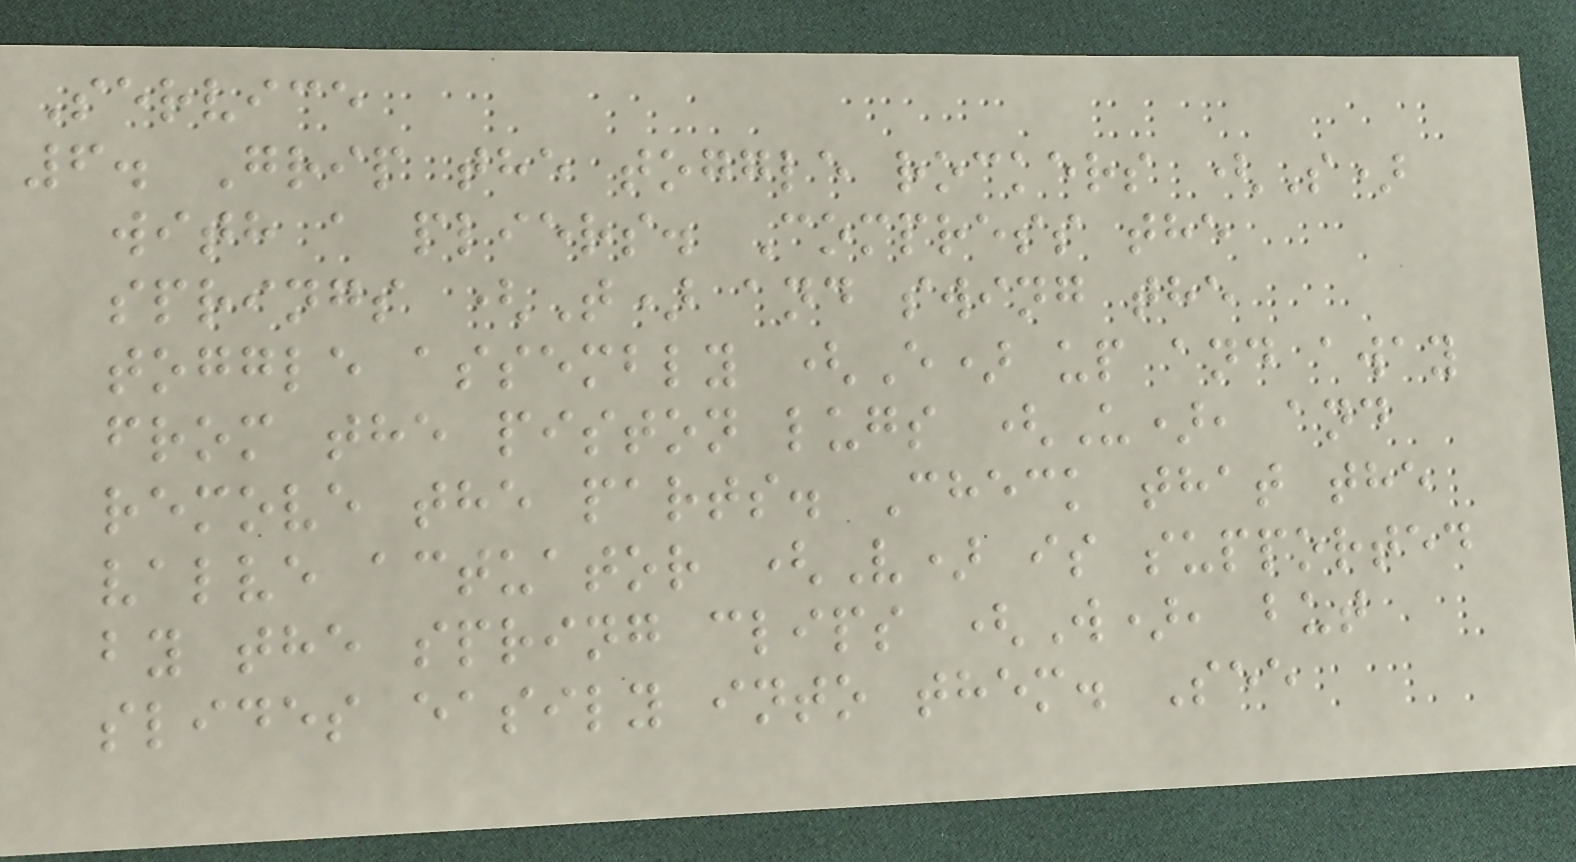Service
6. Grip the toggle rockers (S)
with a pliers. Compress the
springs (T) and swing the
toggle assembly (E) up and away
from the piston lugs (U), and
remove the parts. Check that the
valve actuator (V) is supported
by the spring clips (W), but
slides easily into them. See
